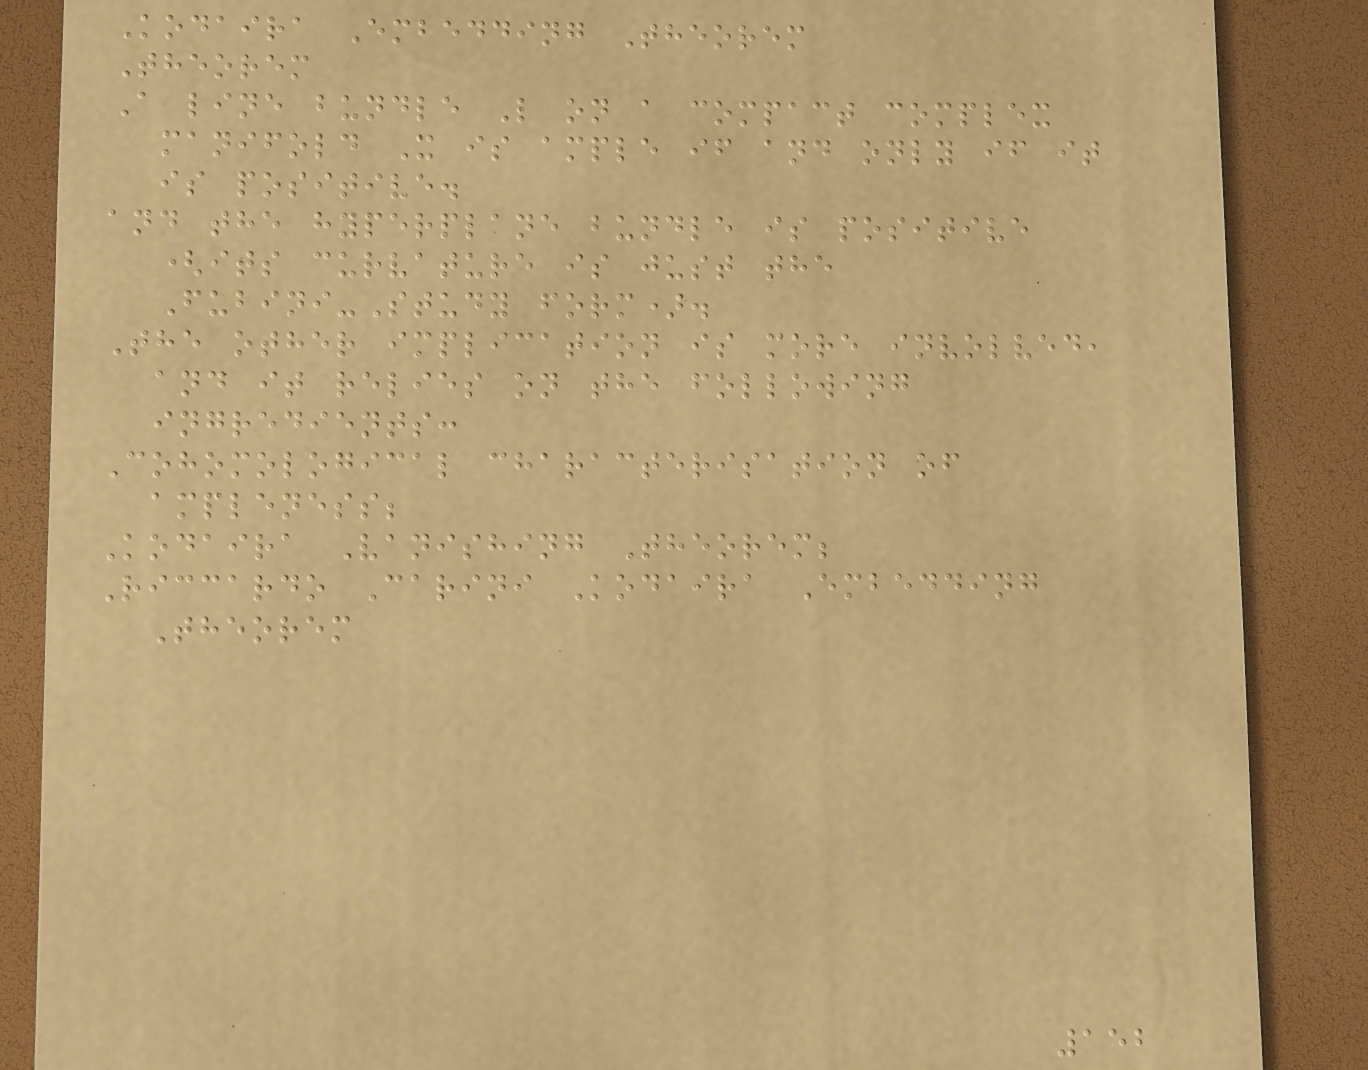Kodaira Embedding Theorem
Theorem
A line bundle L on a compact complex
manifold X is ample if and only if it
is positive.
and the hyperplane bundle is positive
(its curvature is just the
Fubini-Study form).
The other implication is more involved,
and it relies on the following
ingredients:
Cohomological characterisation of
ampleness;
Kodaira Vanishing Theorem;
Riccardo Carini Kodaira Embedding
Theorem
152
